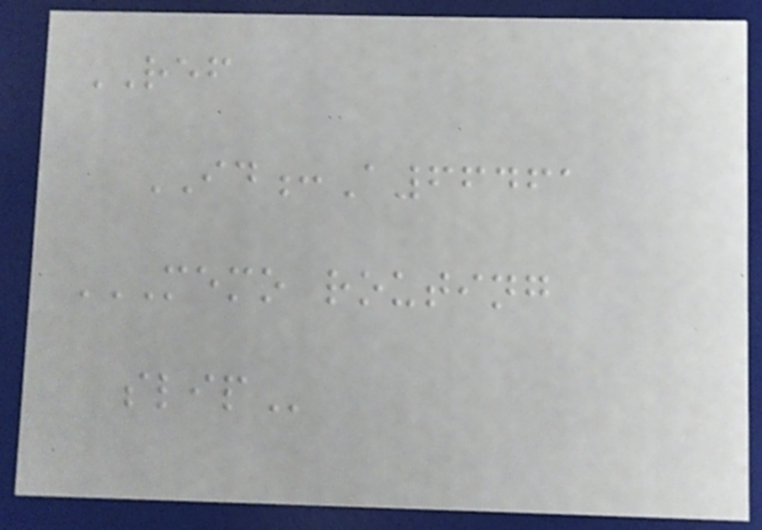REF
ID:A66461
MEMO ROUTING
SLIP
